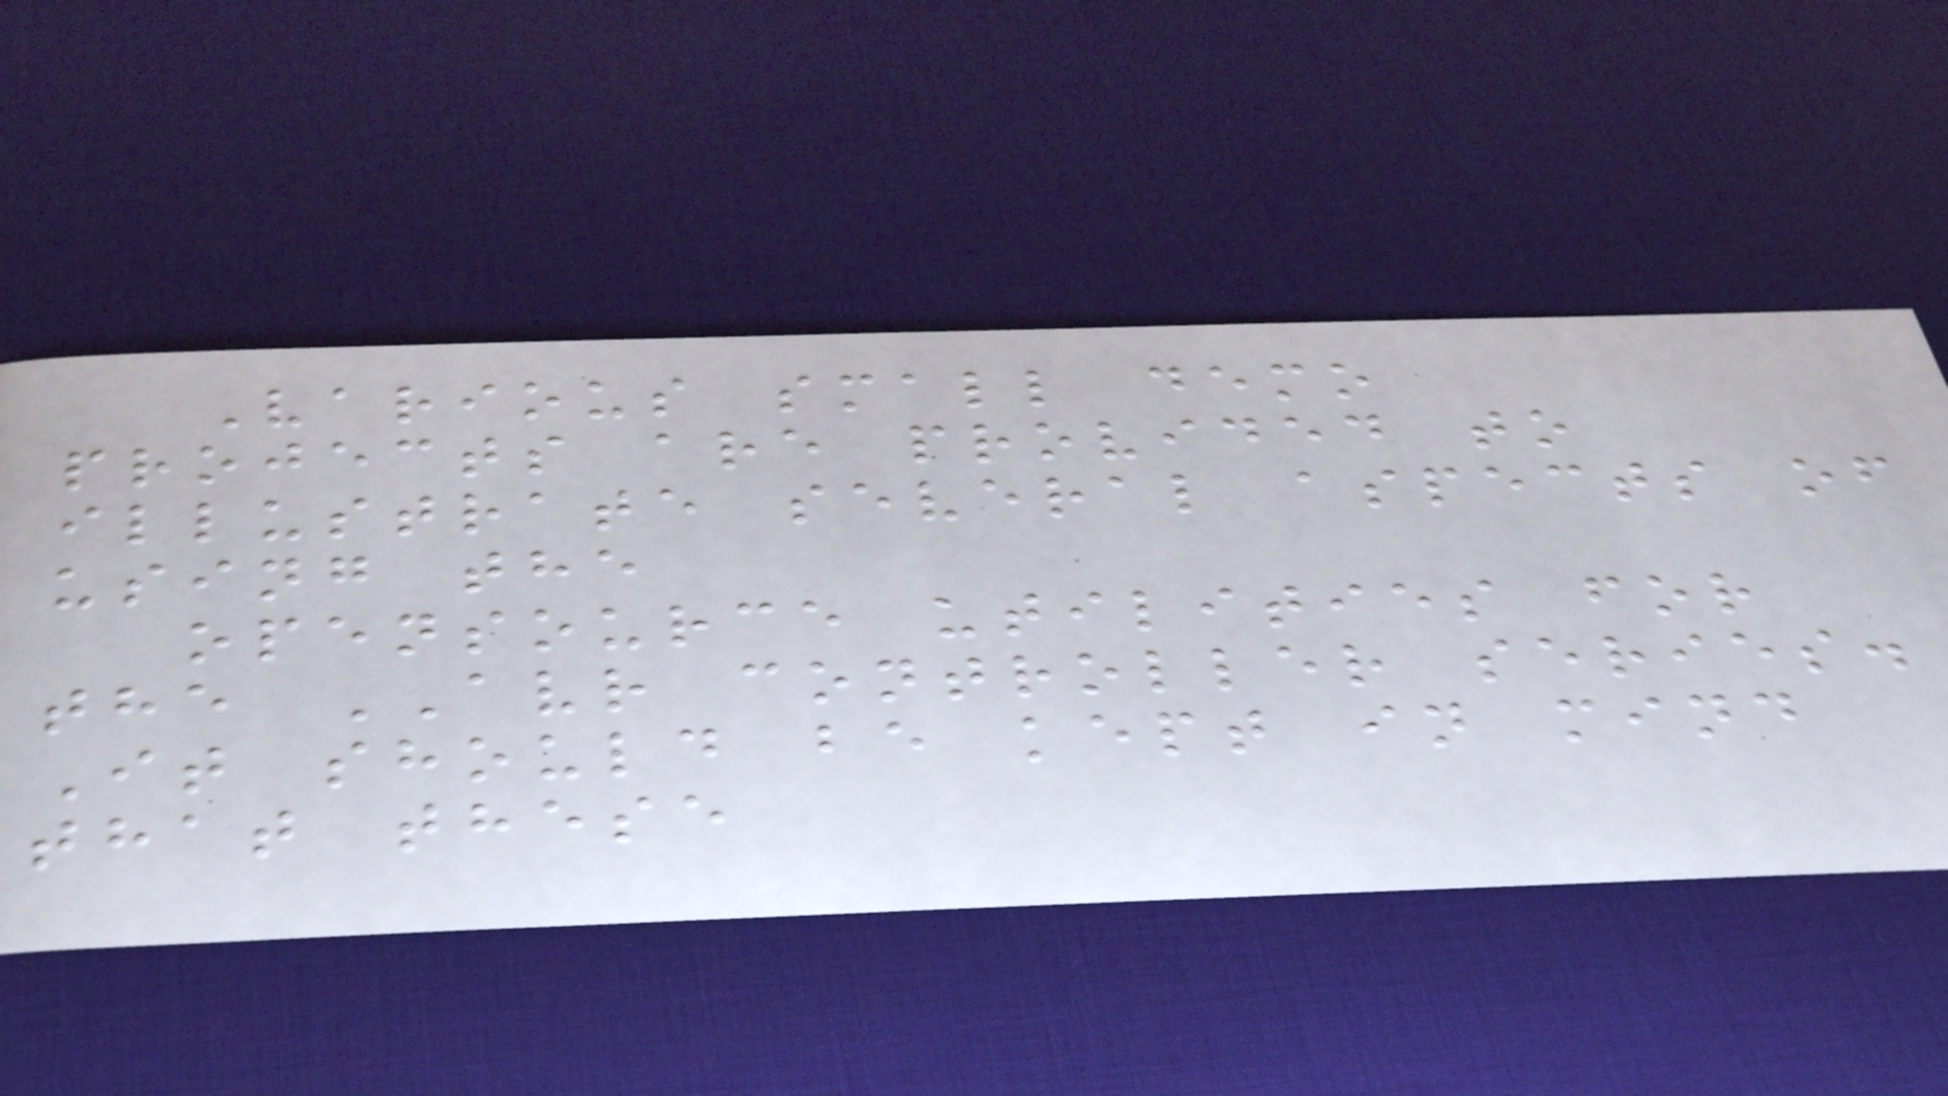Various small demo
projects are provided to
illustrate several aspects of
using the
opensource utilities for
the AVR controller series.
It should be kept in mind
that these
